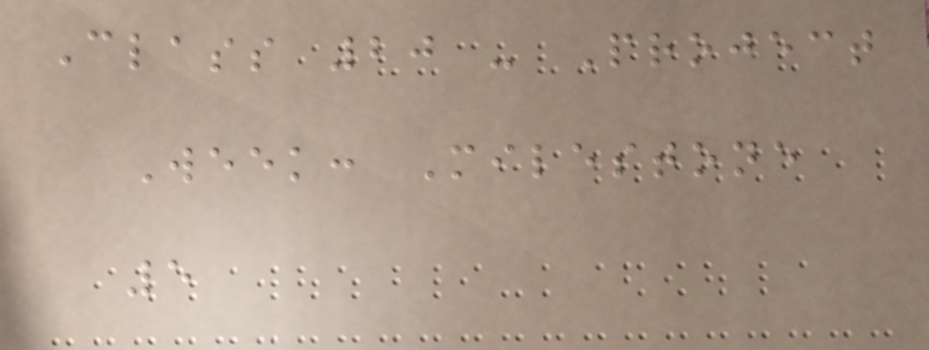Class 20 - Project
Week: Milestone
5
